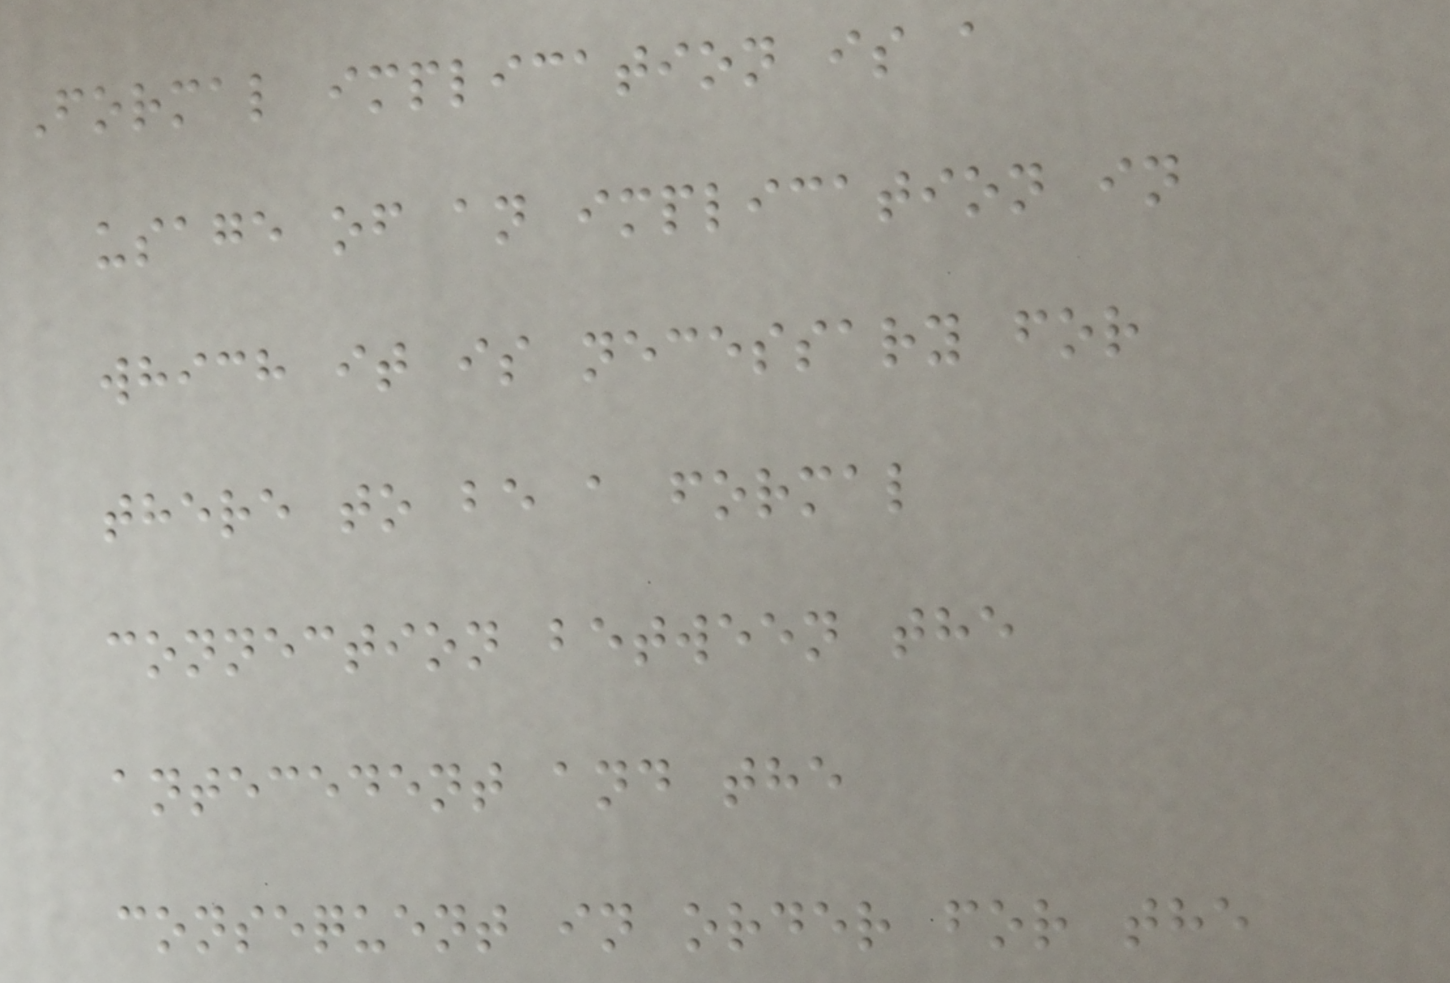Formal implication is a
usage of an implication in
which it is necessary for
there to be a formal
connection between the
antecedent and the
consequent in order for the
